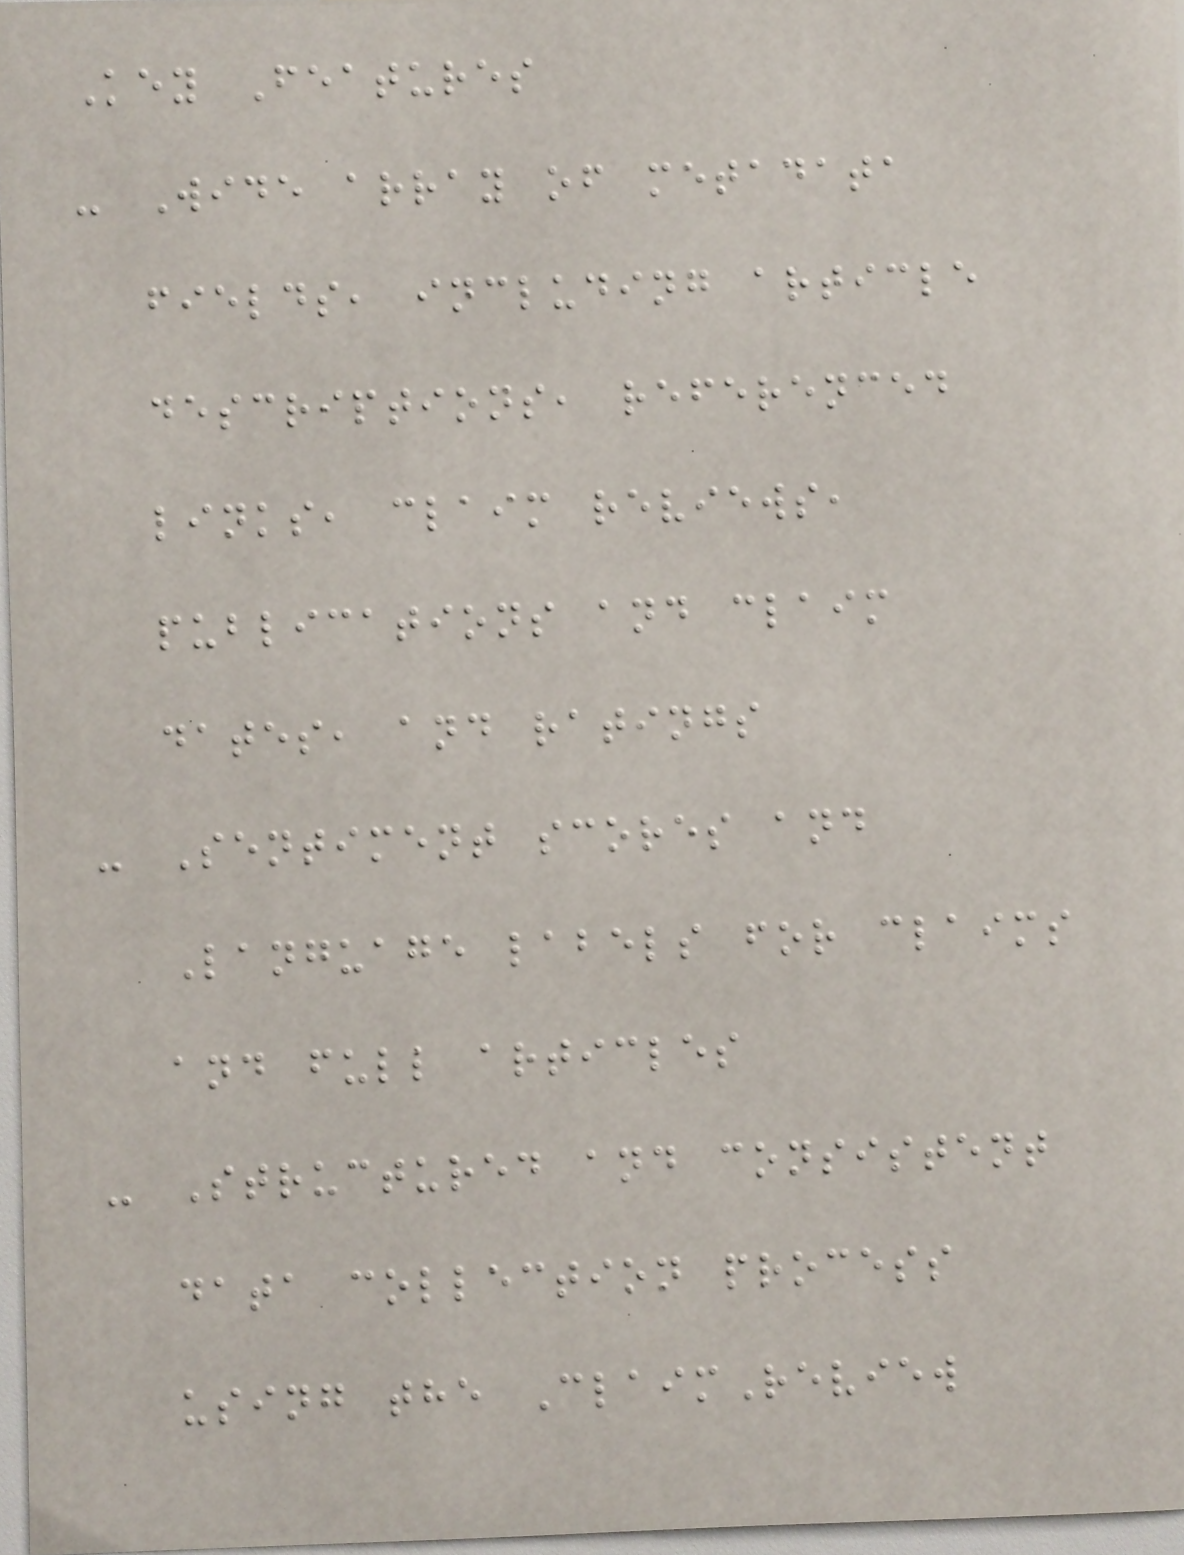Key Features
- Wide array of metadata
fields, including article
descriptions, referenced
links, claim reviews,
publications and claim
dates, and ratings
- Sentiment scores and
Language labels for claims
and full articles
- Structured and consistent
data collection process
using the ClaimReview
